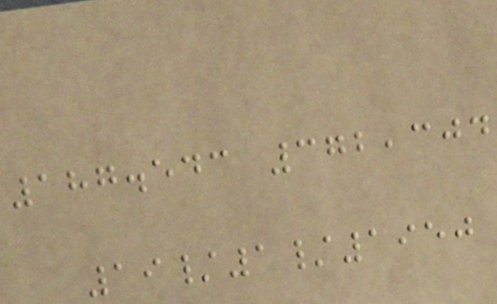187.543 372,304
19/1/1950
